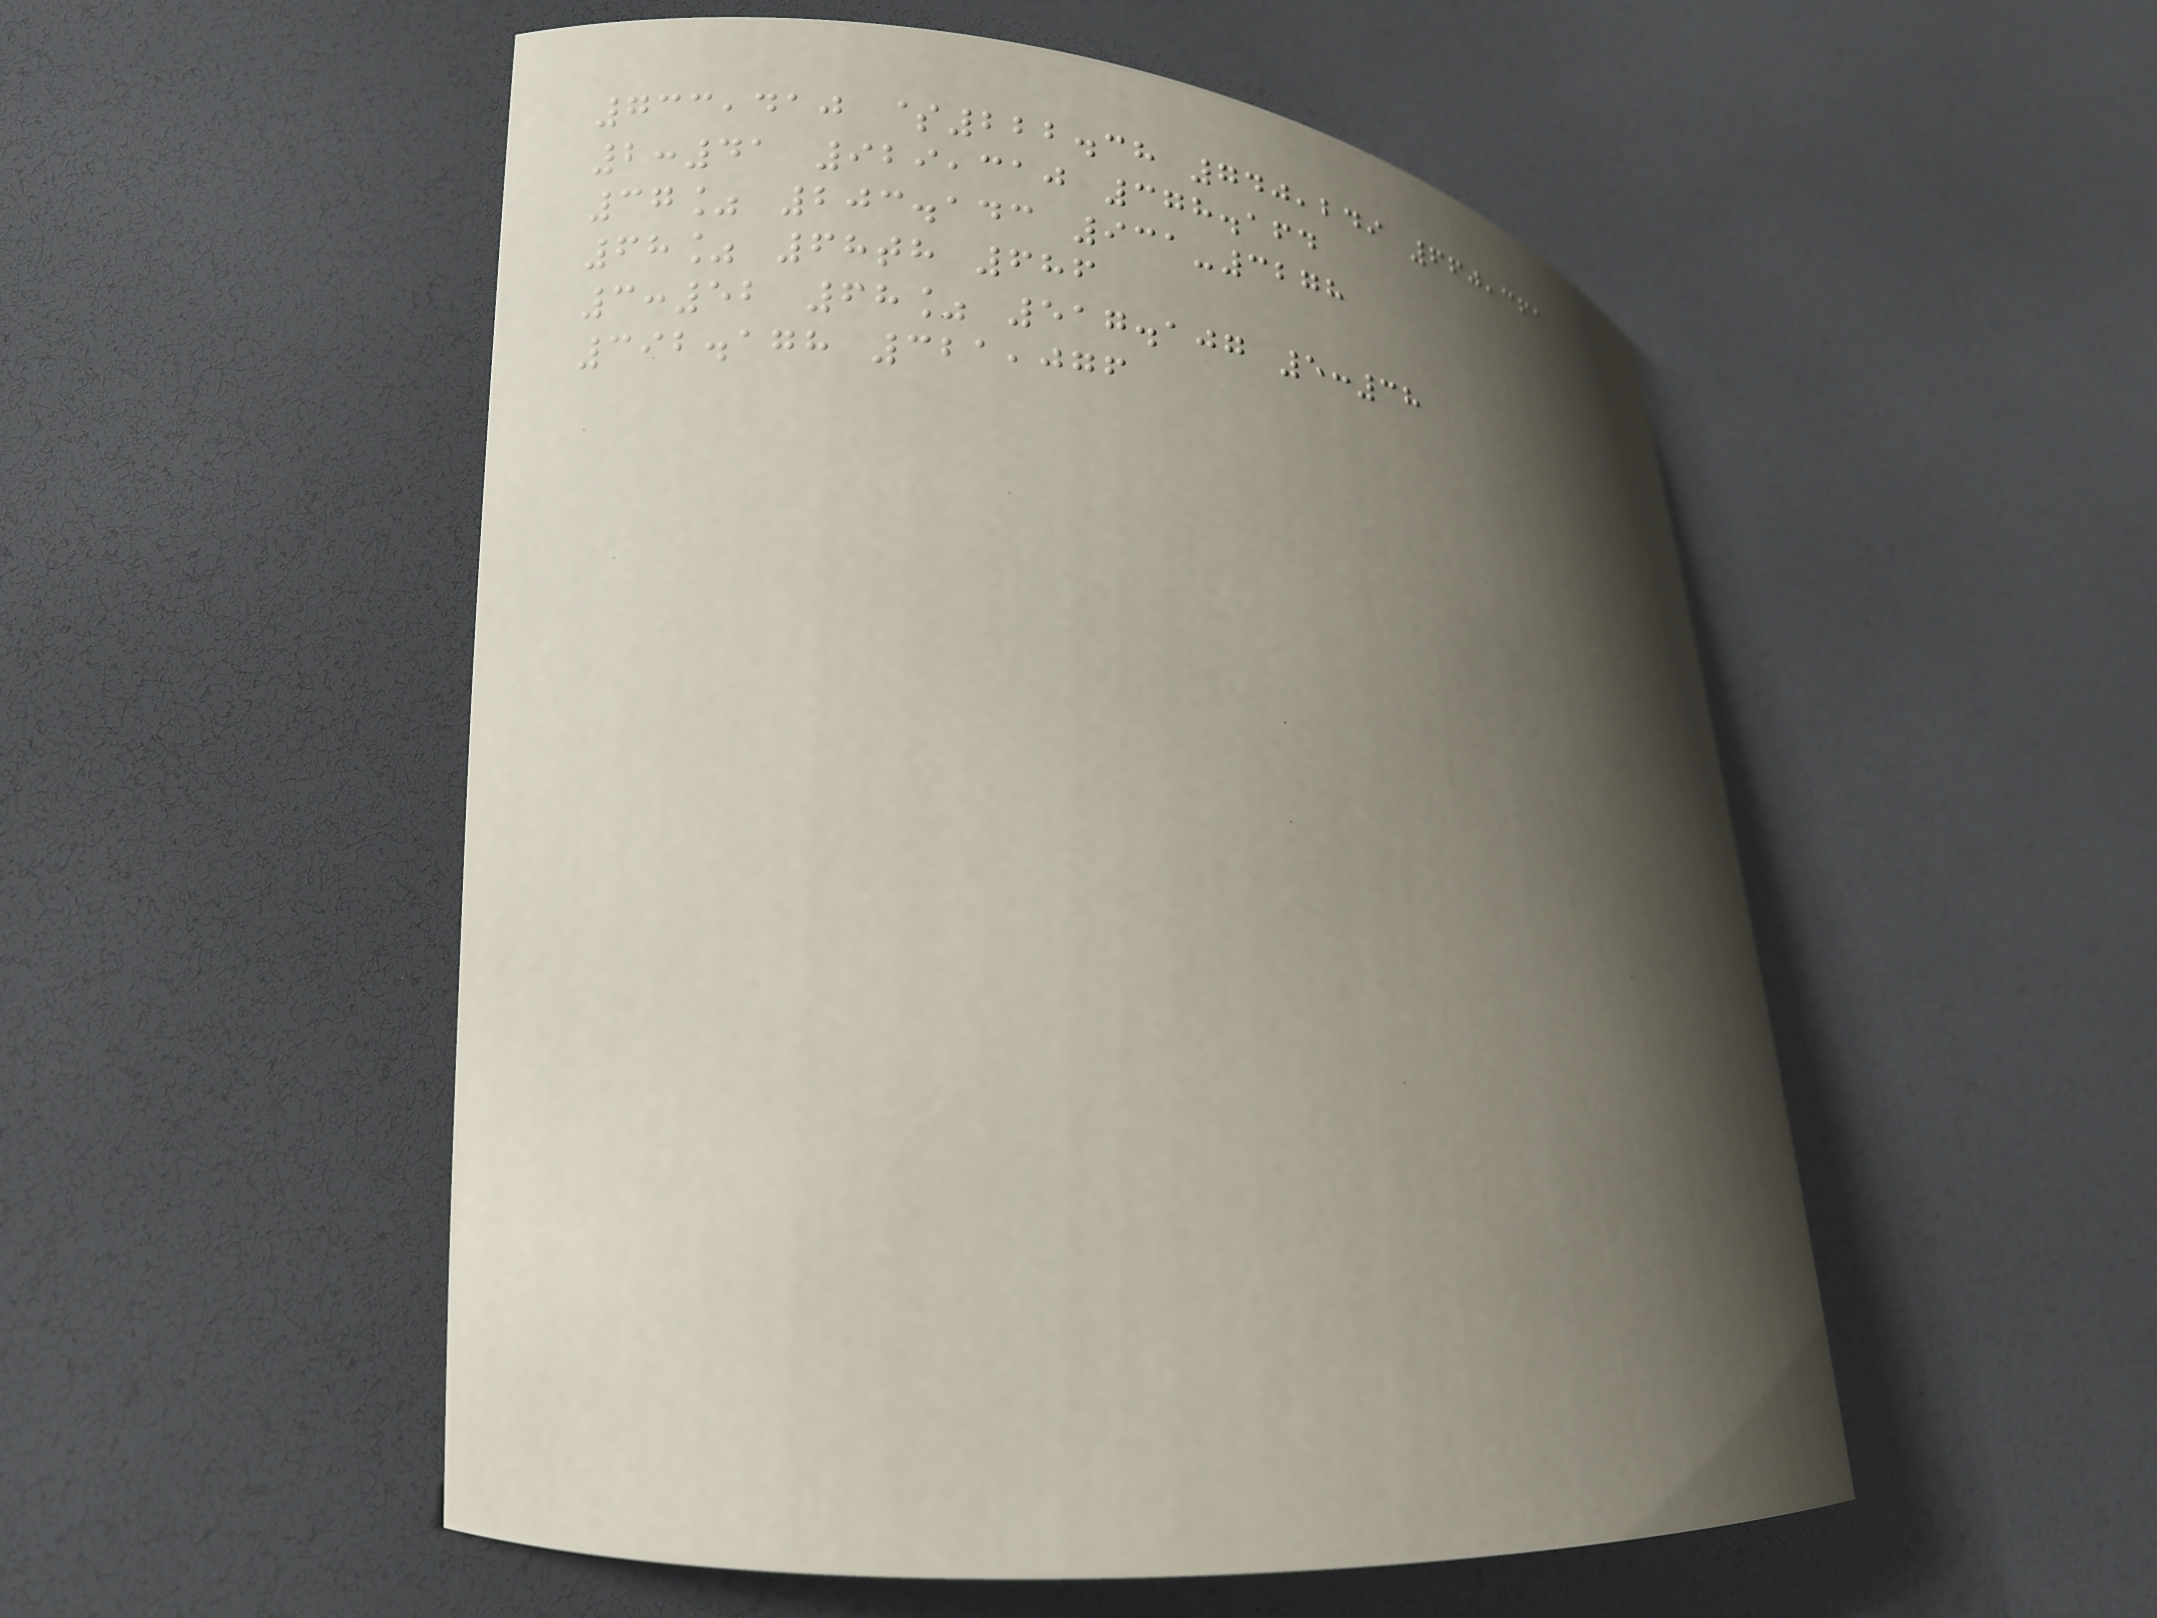733,410 $222.38 740,249 660,361
2:41 929,310 378.164
37% 203.143 931-3278
68% 68th 686
3:52 68% 517.107 5:38
392.178 321,076
